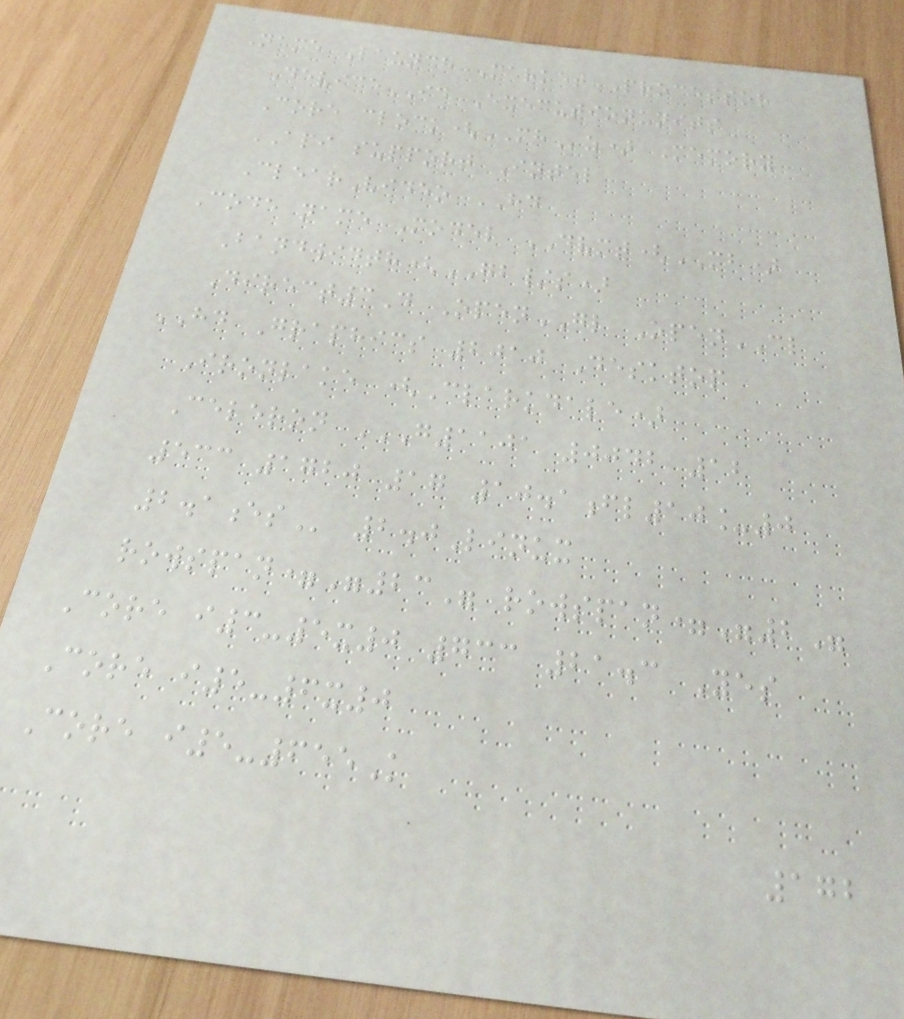Name Launch Market Processor
DeviceID Executionunits
Core clock(MHz) Memory
API support Intel
ClearVideo HD
Code name Model DVMT(MB)
Bandwidth(GB/s)
Direct3D OpenGL OpenCL
HD Graphics 2010 Desktop
Ironlake (Clarkdale)
Celeron G1101 0042 12
533 1720 17 10.1FL10_0
2.1ES 2.0Linux
rowspan="23" rowspan="2"
Core i3-5x0 733 21.3 Yes
Core i5-6x0
Core i5-655K
172
